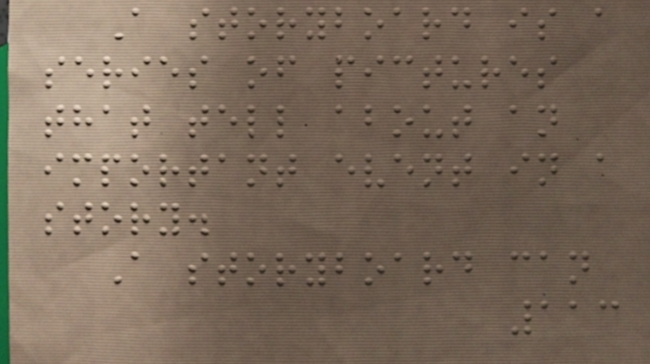A storyboard is a
series of pictures
that tell about an
important event in a
story.
A storyboard can
113
